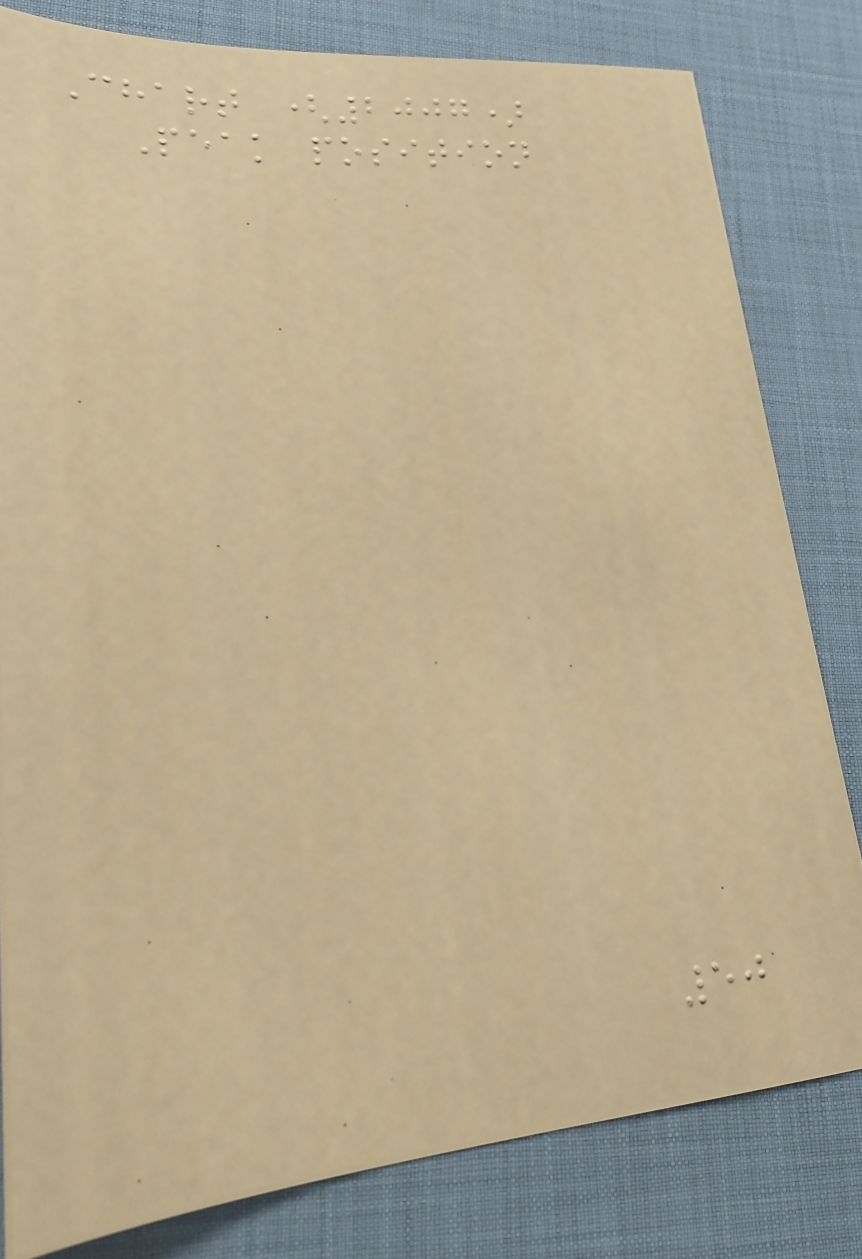Chart (2007)
Peak position
50
